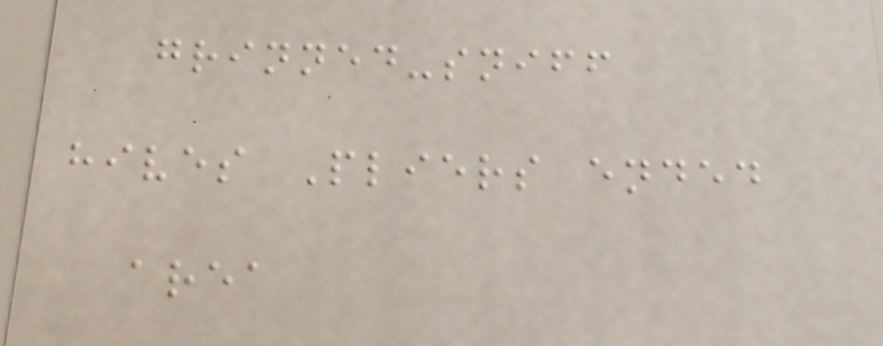grinned-sniff
hives Pliers ended
area
